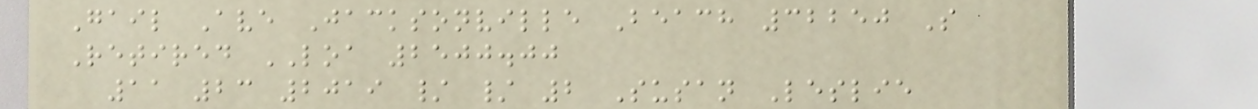Gail Ave Jacksonville Beach 32250 S
Retired LOA 2500.00
11 23 2019 / / 2 Susan Leslie
